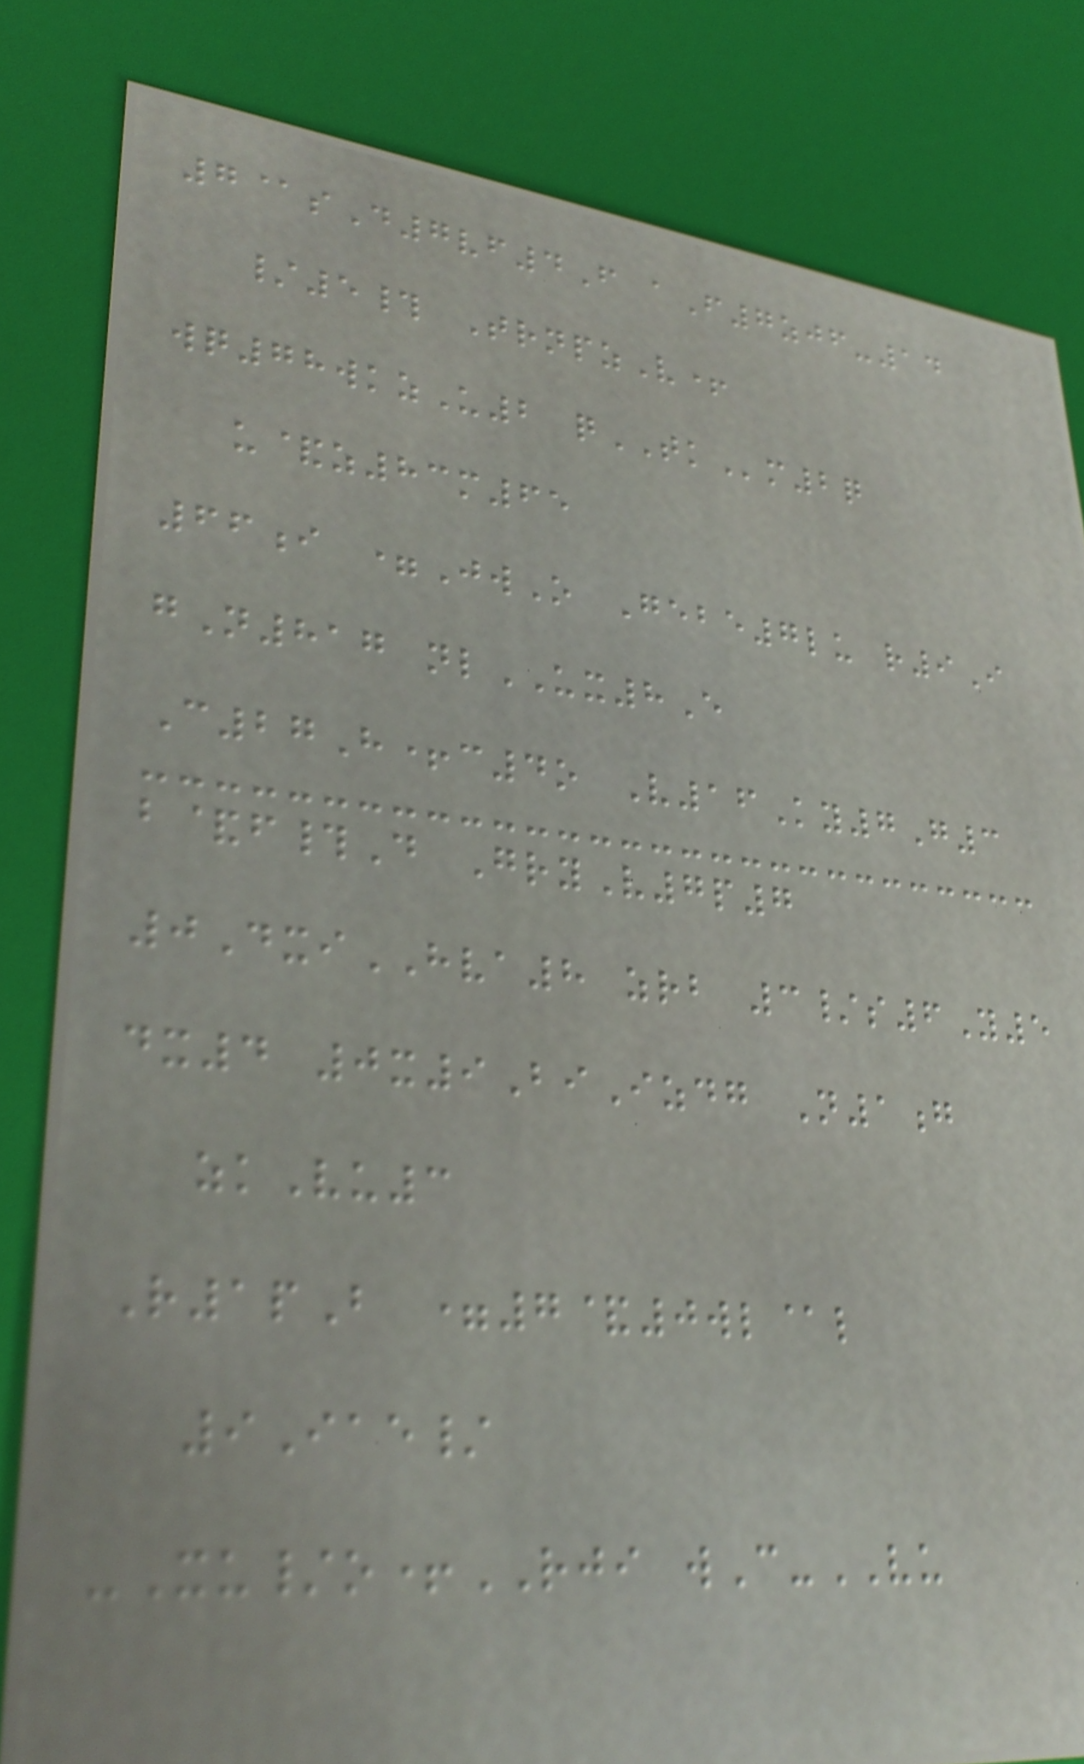7@sD7vf4F aF7zjf-14
/5# TrnpzV+
wq78wkzU2 qTKm2q
u&z83m65
66i =JwO Gebe7lu r9I
gN817 nlUX8E
C27H+c4o V16Ky7G3
b&f#D GryV7p7
0DxiHVA8 zrb 3/s6Y5
dx4 0x9BiIzdg N1g
zkVu3
R1pB =7&0wl@l
9Iae/
-Xu/o+RJI wC-VU
